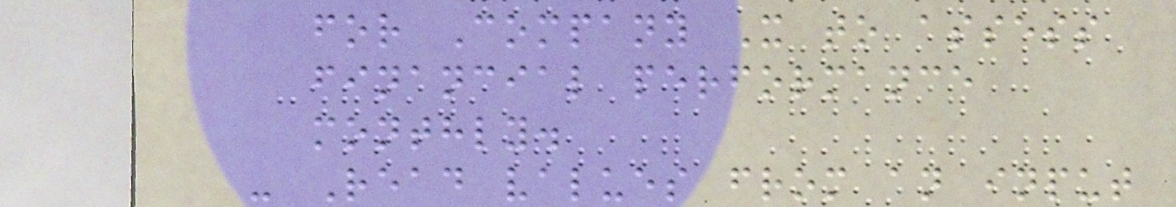for Company X to assess
financial performance
monthly.
- Read values from an input
